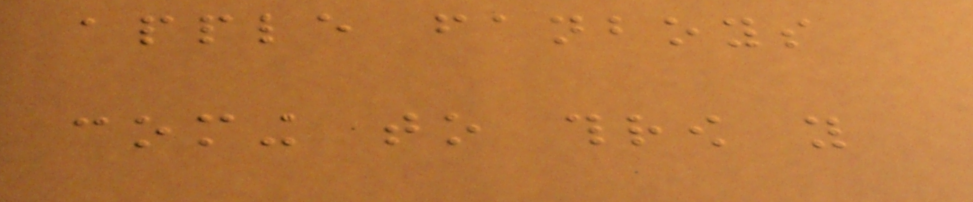apple fanboys
coming to throw you
